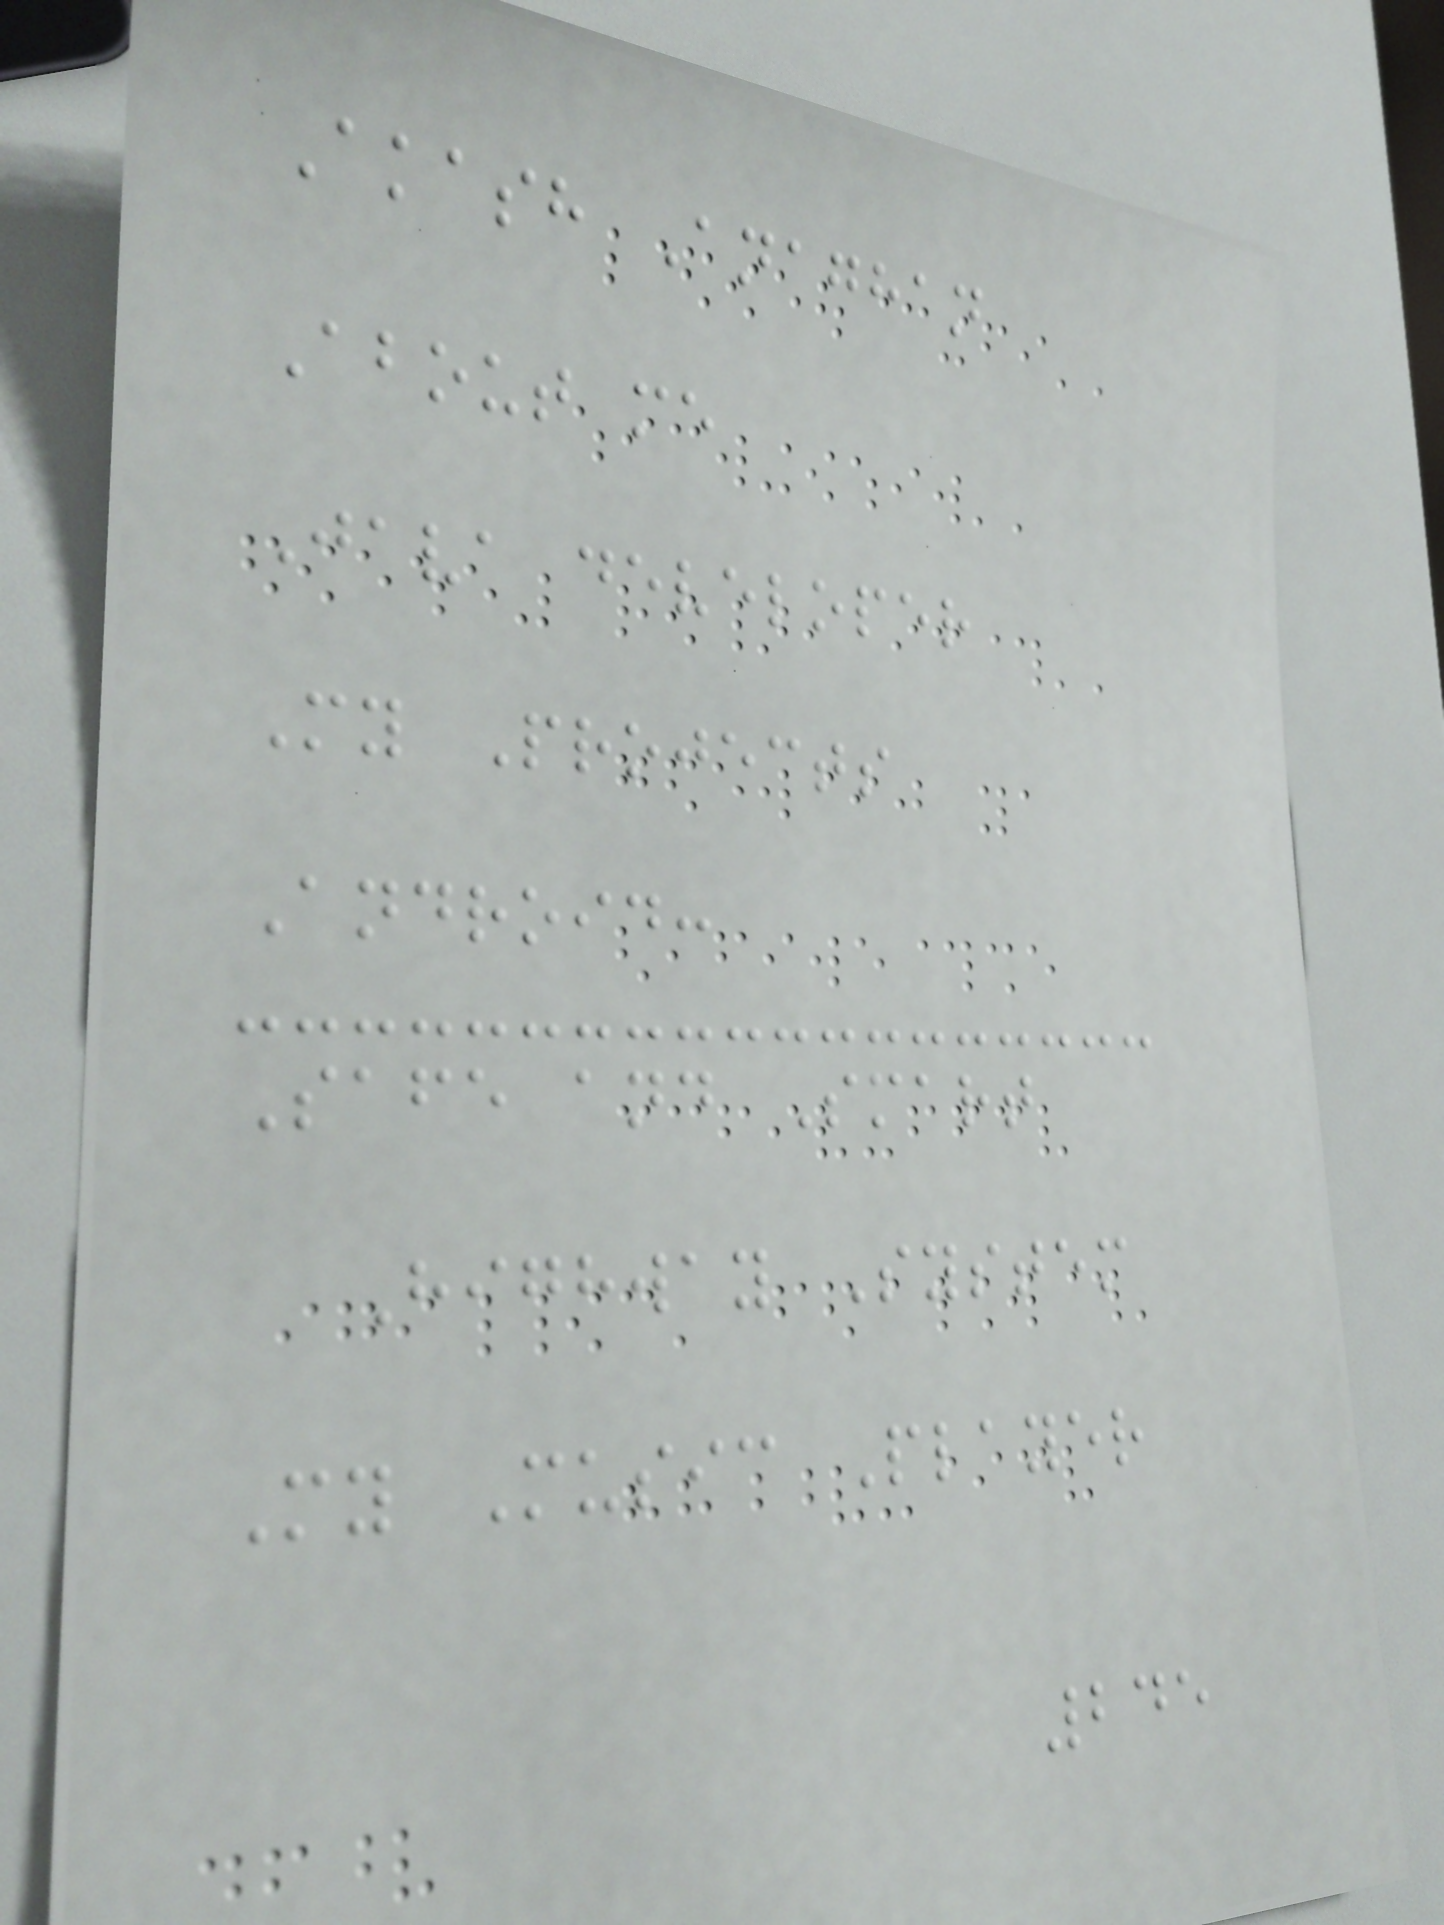Akash Anaghan
About me
Java developer
My Projects
Android:
Safe and Smart
Highway System
My Music Player
245
